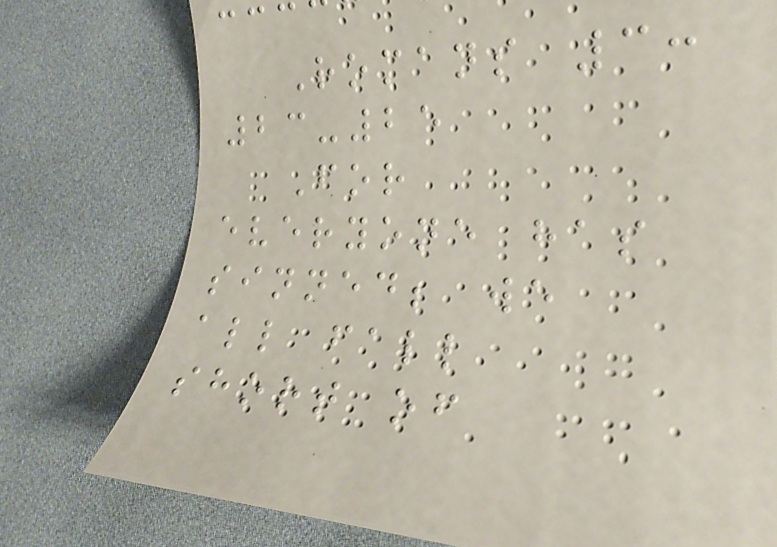Romans 3:
23-25
For
everyone has
sinned; we
all fall
short of
